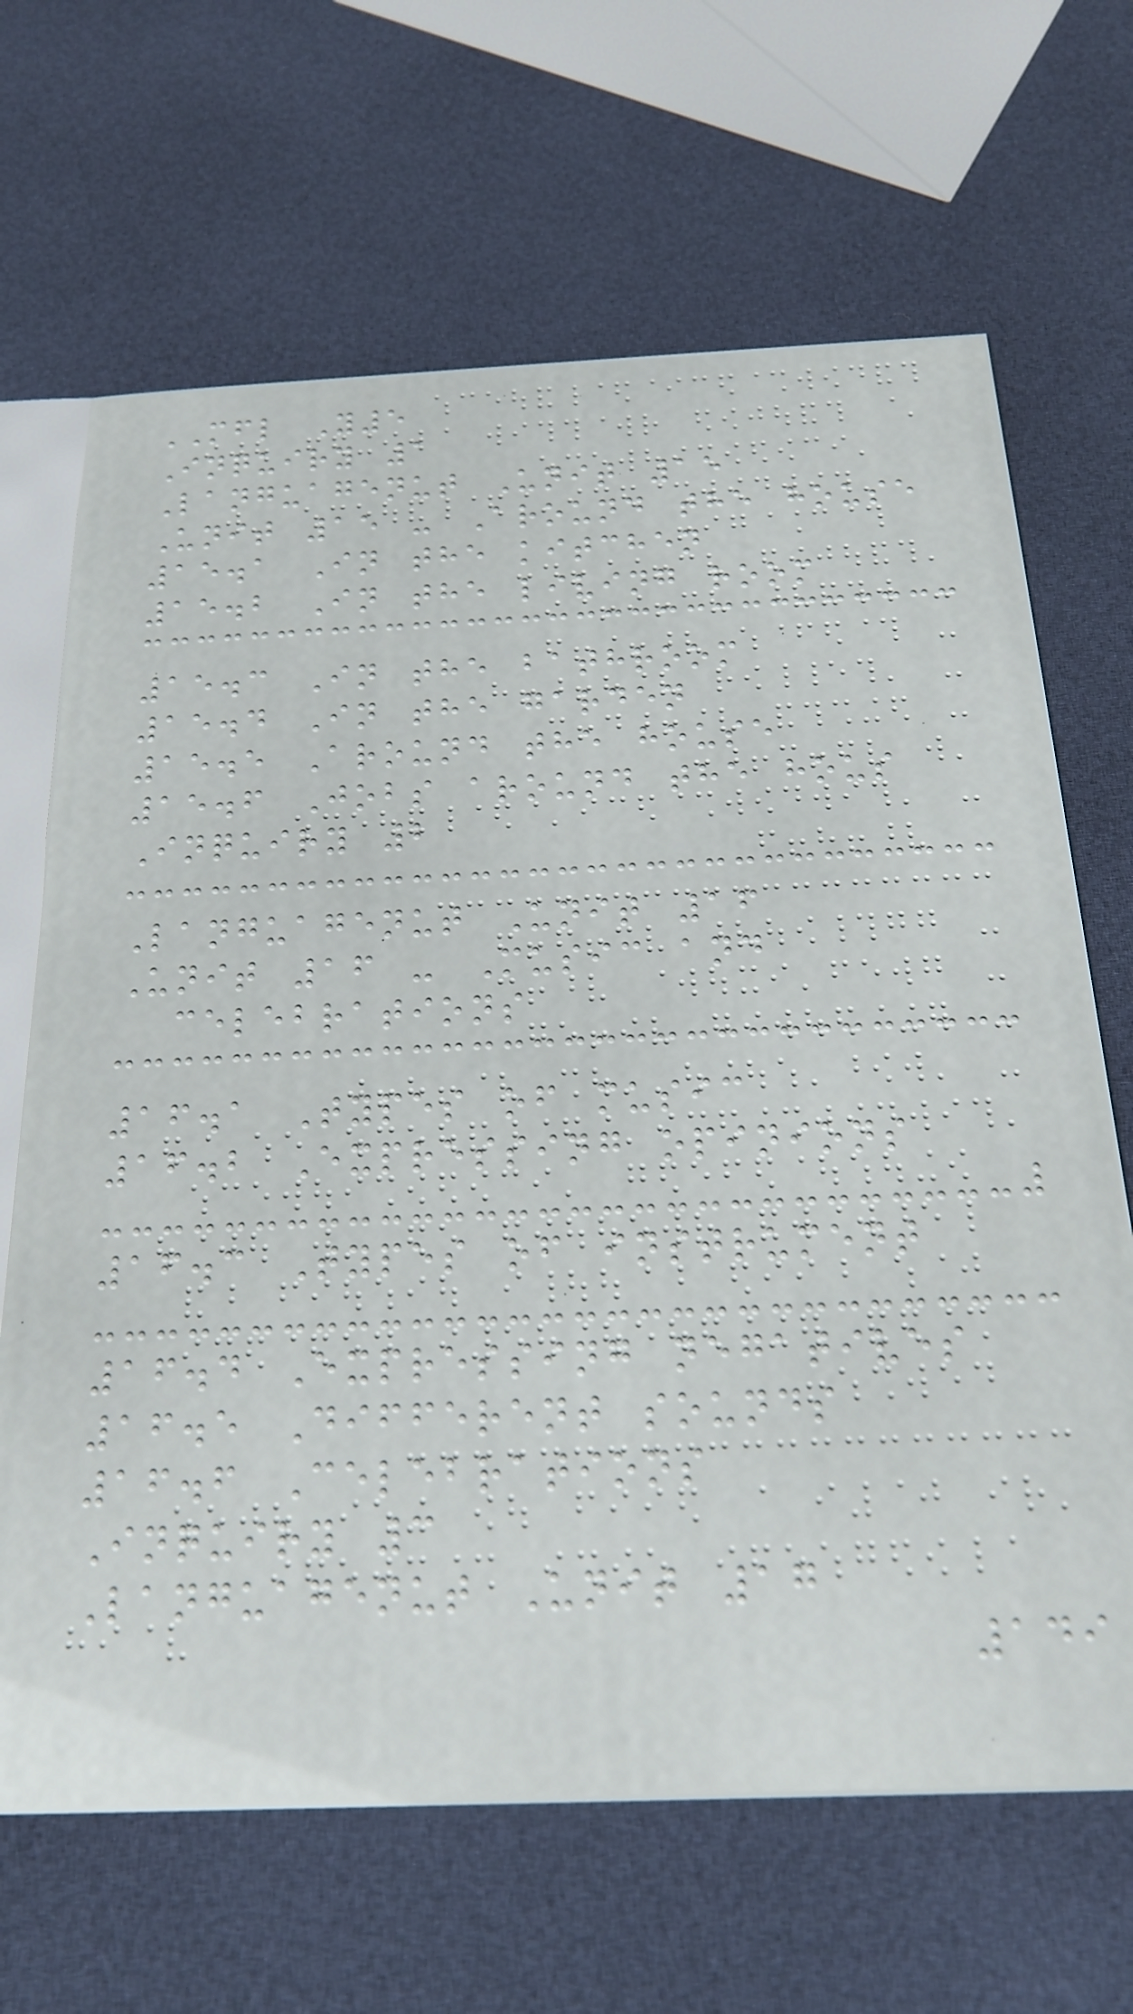MFL Y5
Inquiry 1
Languagenut Unit 15
Unit 15 - Around the house
15.1 In the kitchen
15.2 In the living room
15.3 In the bathroom
15.4 In the garden
15.5 Around the house
15.6 Jobs around the hous
Inquiry 2
Languagenut Unit 16
Unit 16 - Music and
celebrations
16.1 Types of music
16.2 Expressing opinions
16.3 Types of instrument
16.4 Expressing negatives
16.5 Different sounds
16.6 Celebrations
Inquiry 3
Languagenut Unit 17
149
